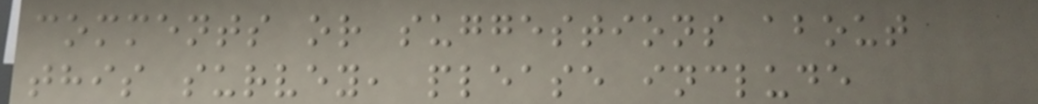comments or suggestions about
this survey, please include
